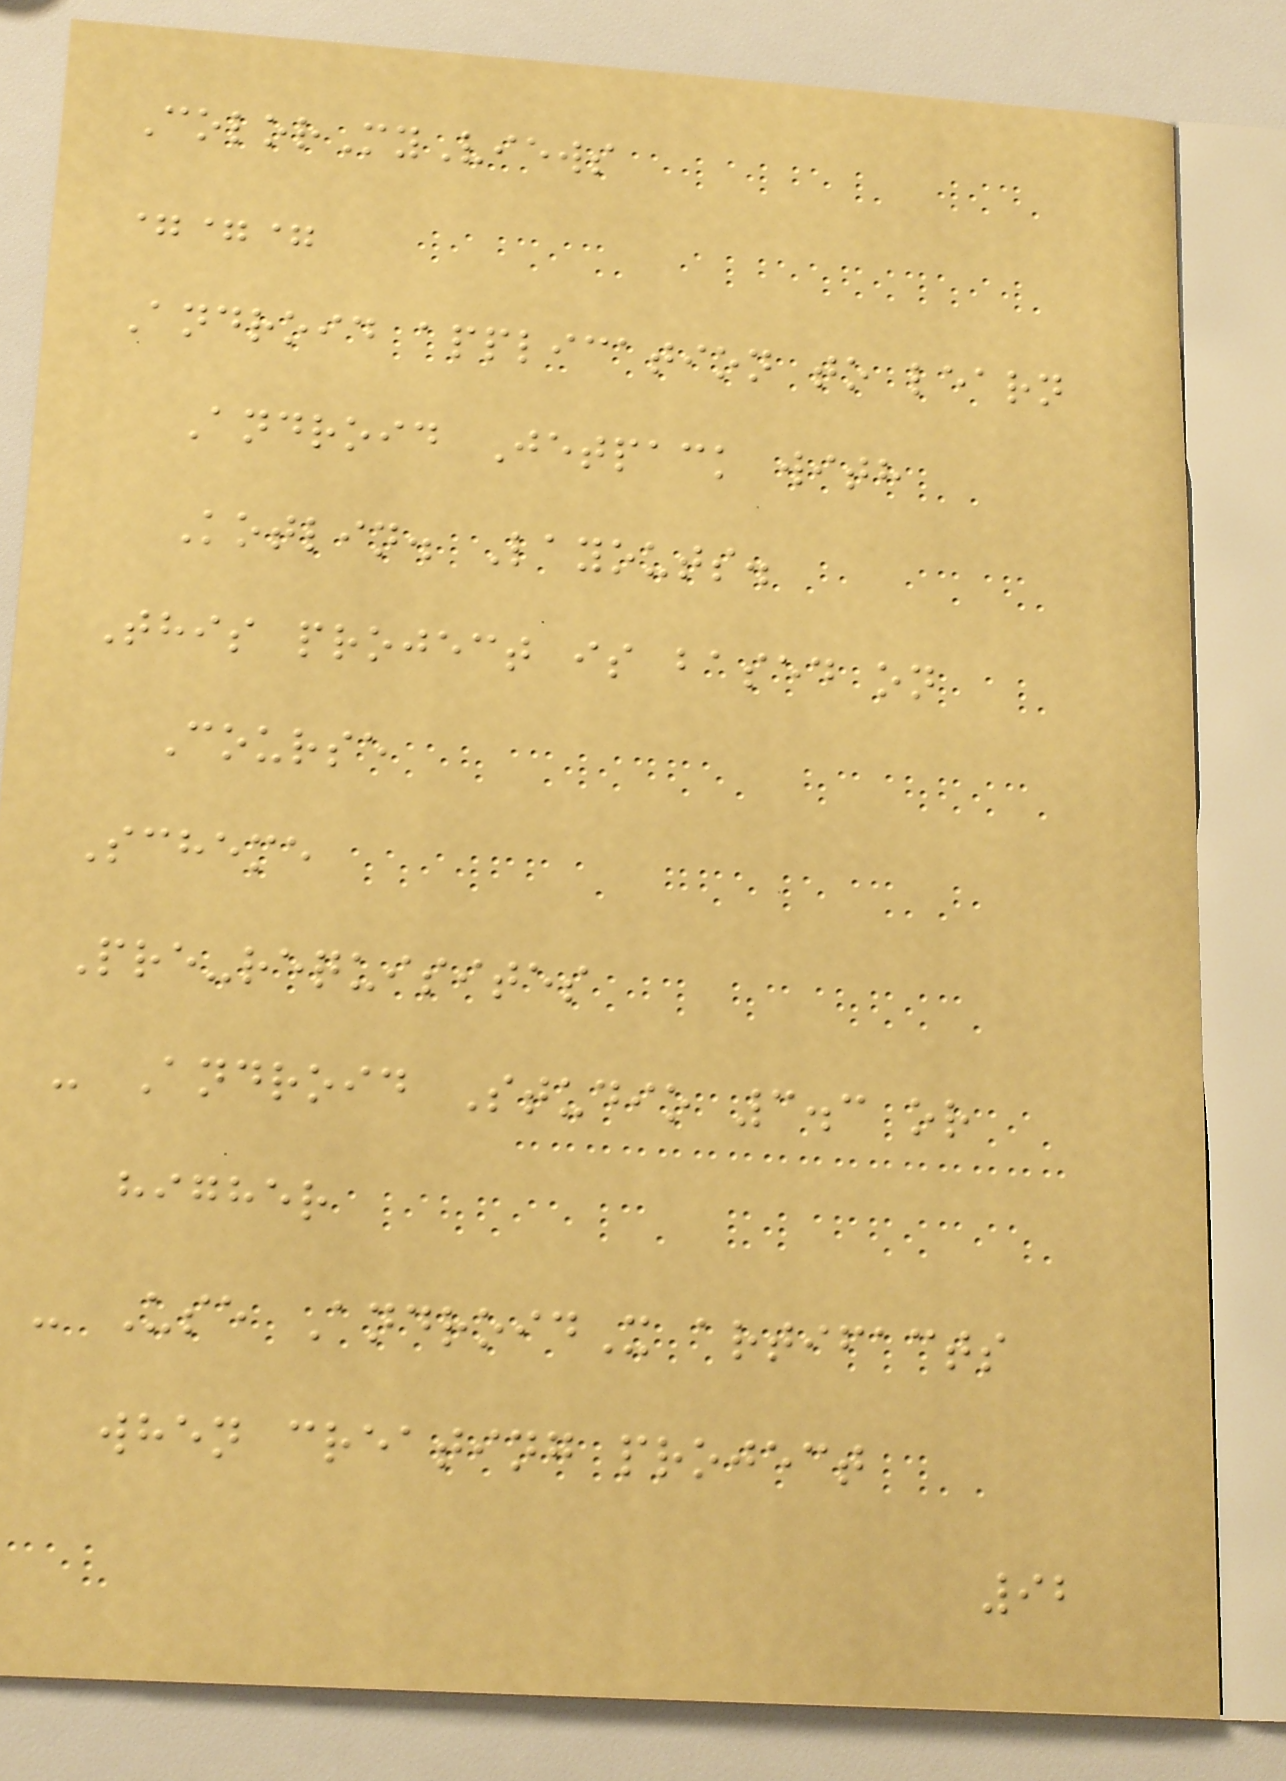ColorMyViews
===
Android application to learn
Android Jetpack with
Kotlin. Layouts.
This project is based on
Course
Scheme
Pre-requisites
- Android Studio 3.3 or
higher
- Use AndroidX artifacts
when creating project
92
